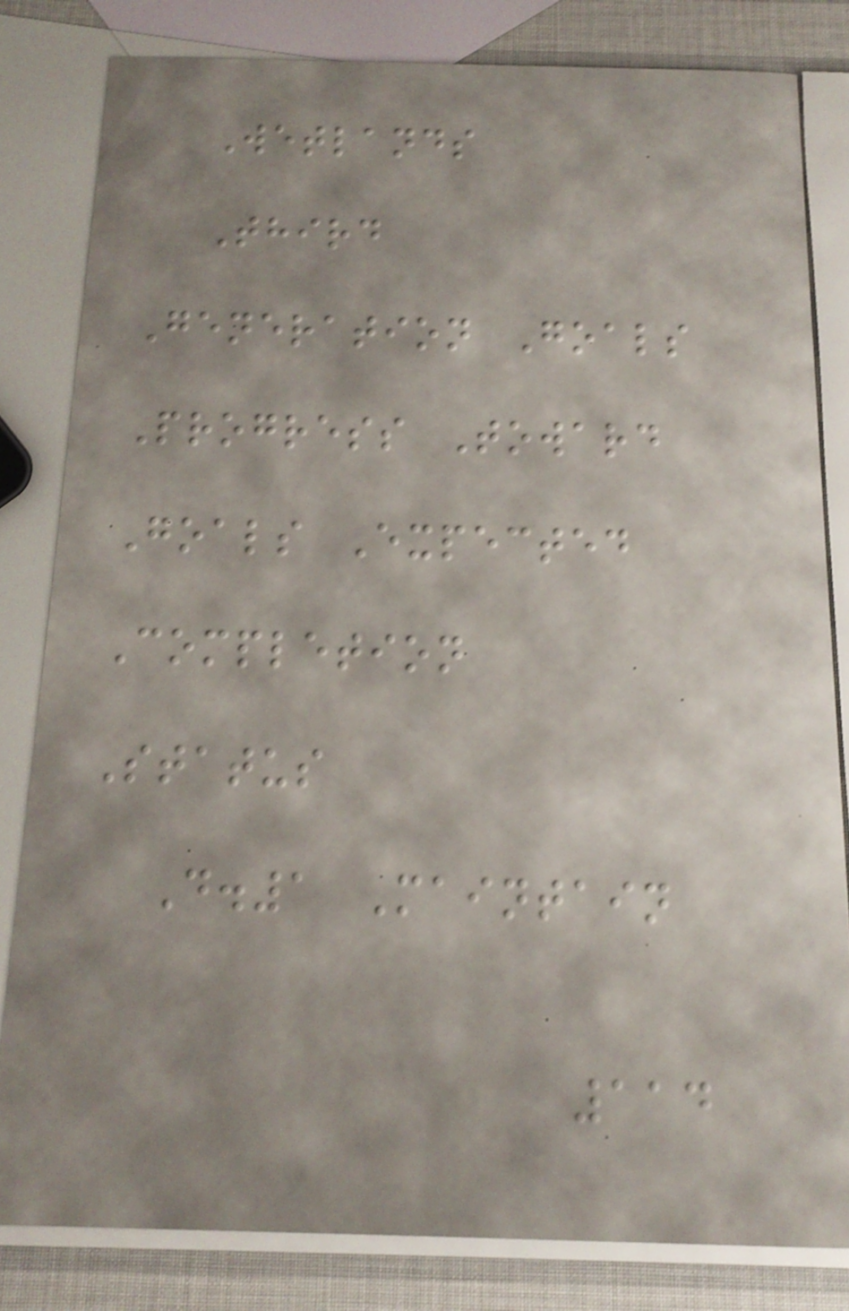Wetlands
Third
Generation Goals
Progress Toward
Goals Expected
Completion
Status
D.1 Maintain
114
